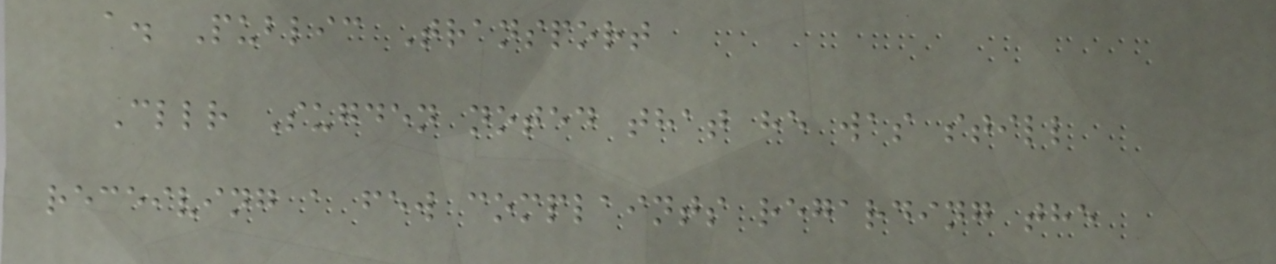a. Public Transport
Cllr Sugden noted that he was still
receiving a few complaints regarding the
